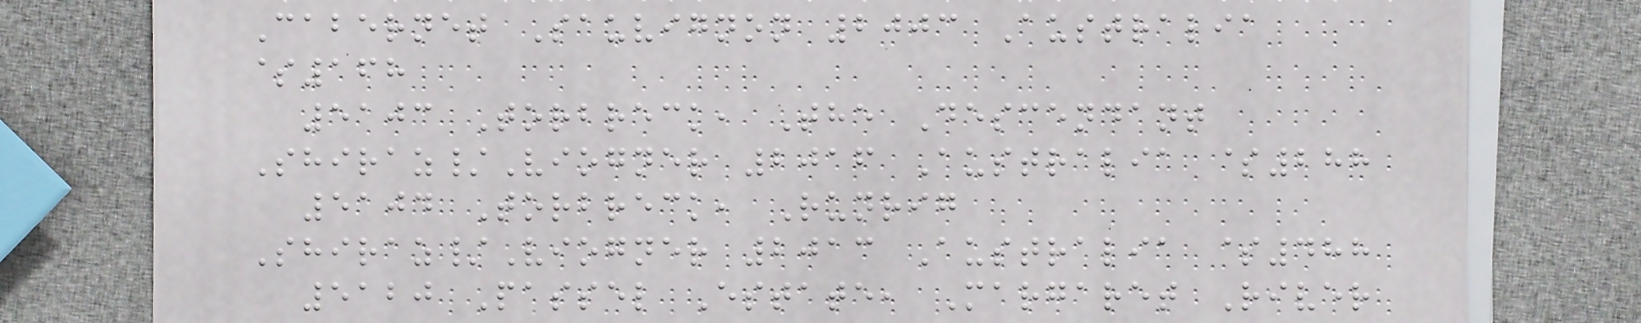Cabernet Sauvignon 2003 Australia
$168
5103 Torbreck, The Descendant
Shiraz/Viogner 2016 Australia $288
5104 Torbreck, Runrig
Shiraz/Viogner 2013 Australia $488
5120 Passel Estate, Margaret River
